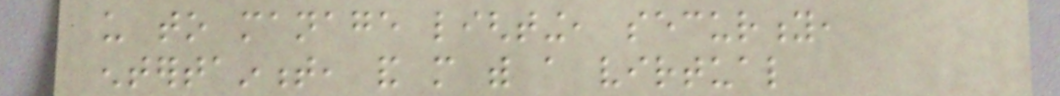us to manage lighting, security,
entertainment, and more with a virtual
